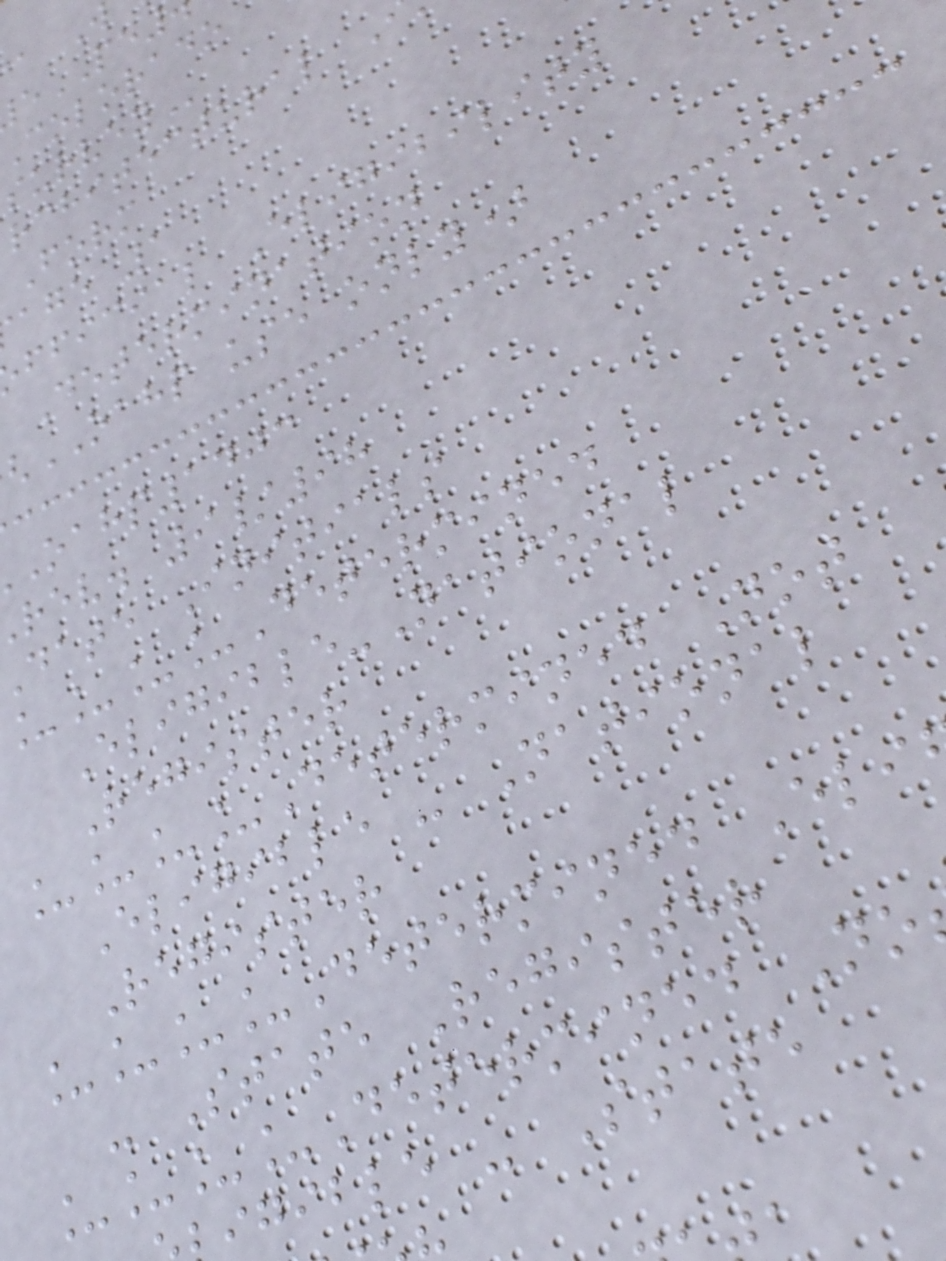colorado
rchitectural
Form
age 1
fficial Eligibility
Determination
OAHP use only)
oahp1403
rev. 9/98
date Initials
____Determined
Eligible-National
Register
____Determined Not
Eligible - National
Register
____Determined Eli
- State Register
____Determined No
igible - State
